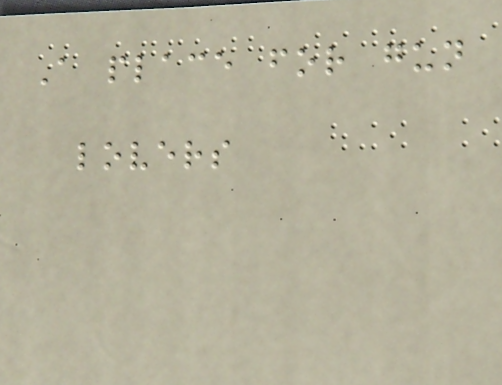A place for gun
lovers
